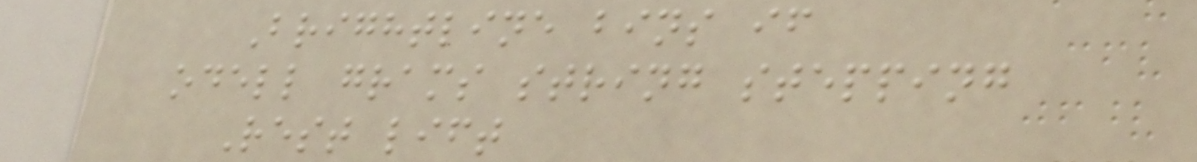Brightline bins if
odell grams string stepping
Rest lift
